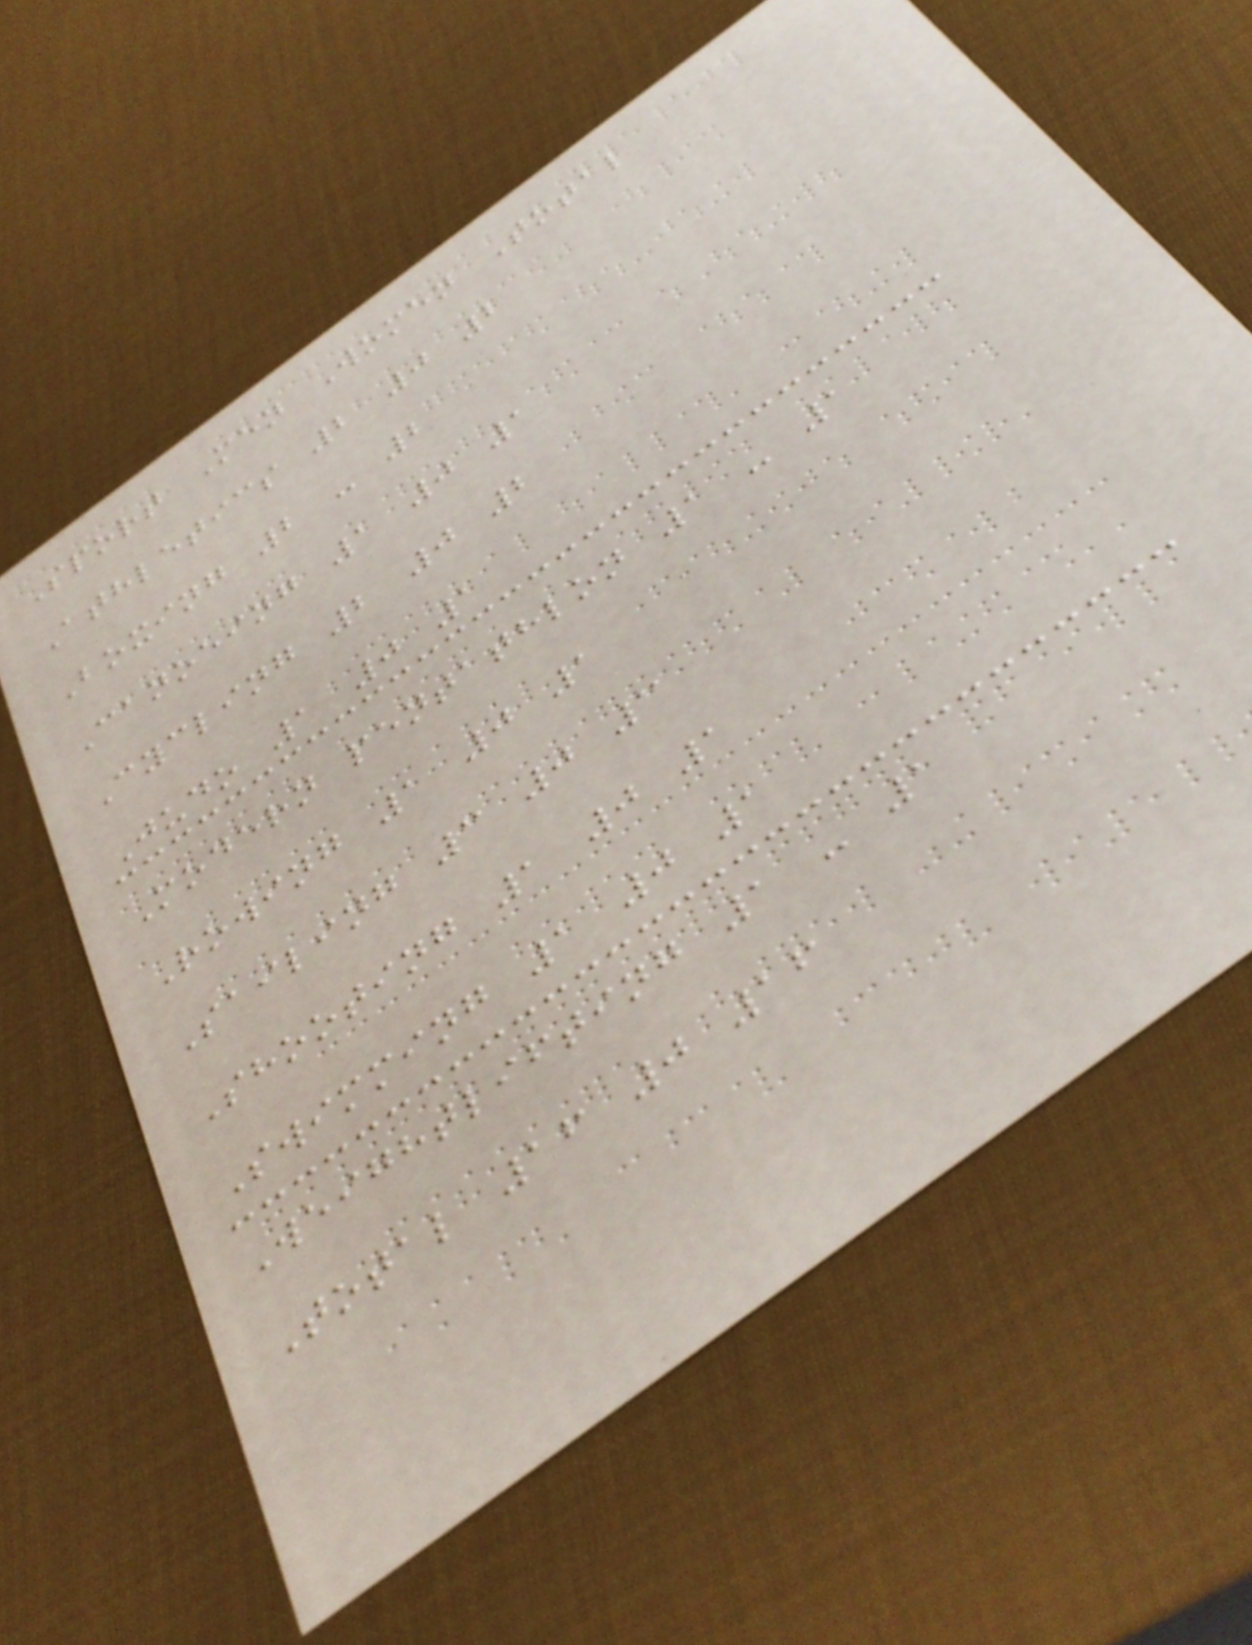Sport Men Women Total
Athletics 2 0 2
Boxing 2 - 2
Canoeing 1 0 1
Cycling 2 0 2
Judo 1 0 1
Modern pentathlon 1 - 1
Rowing 1 0 1
Sailing 3 0 3
Shooting 1 0 1
Swimming 1 0 1
Weightlifting 1 - 1
Total 16 0 16
